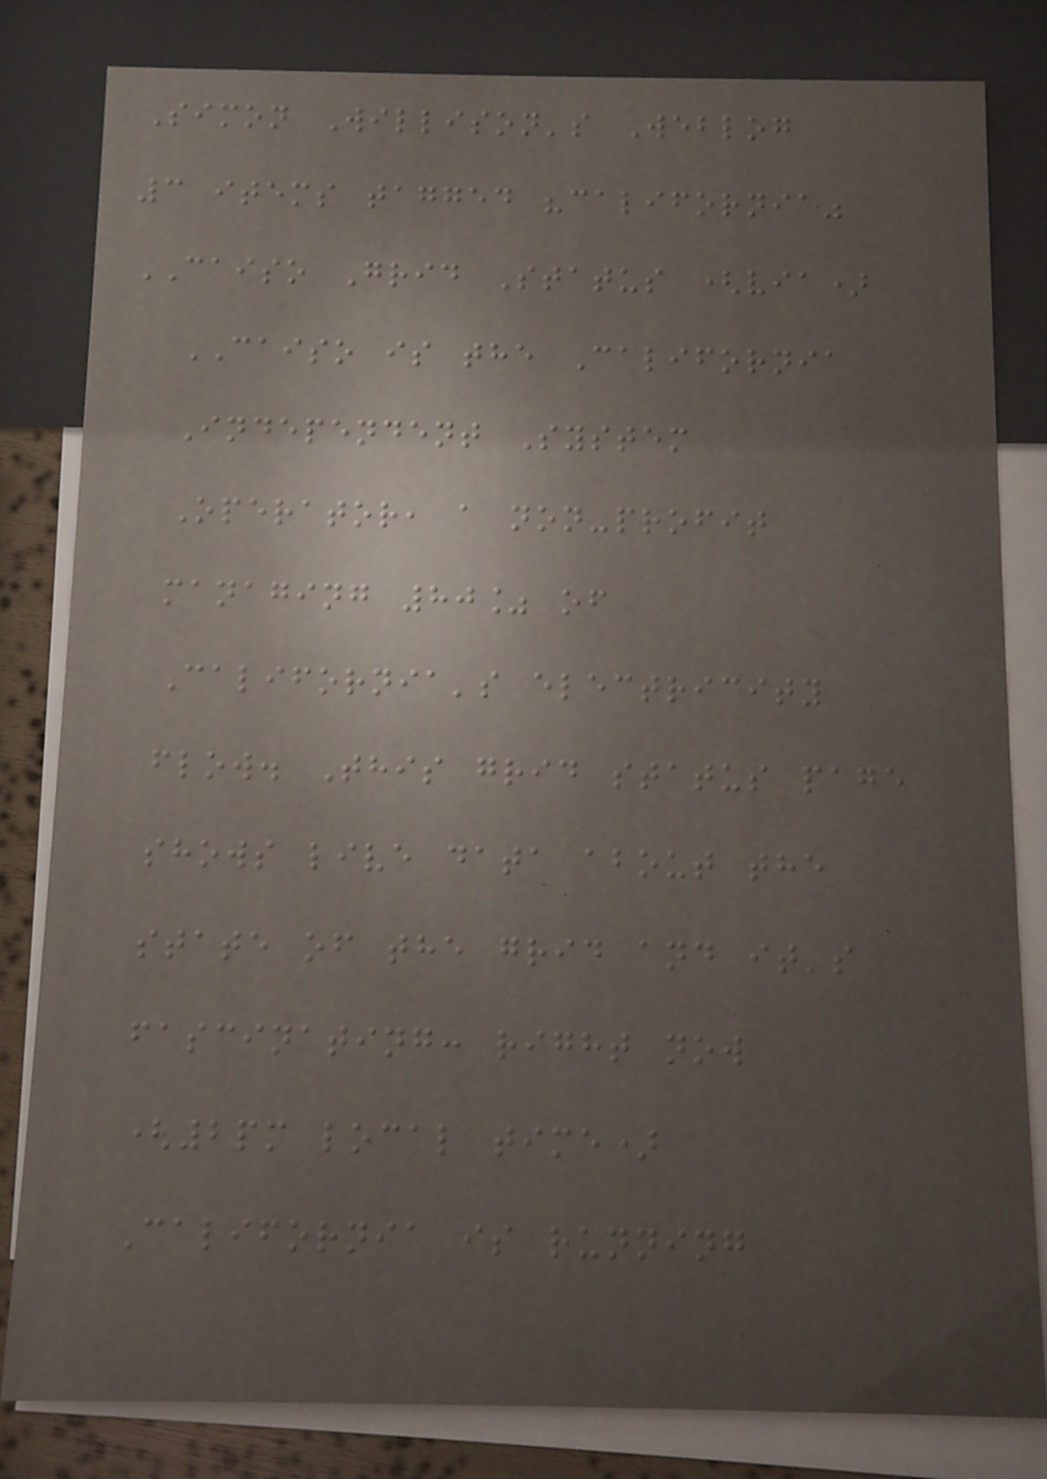Simon Willison's Weblog
3 items tagged "california"
CAISO Grid Status (via)
CAISO is the California
Independent System
Operator, a non-profit
managing 80% of
California's electricity
flow. This grid status page
shows live data about the
state of the grid and it's
fascinating: right now
(2pm local time)
California is running
